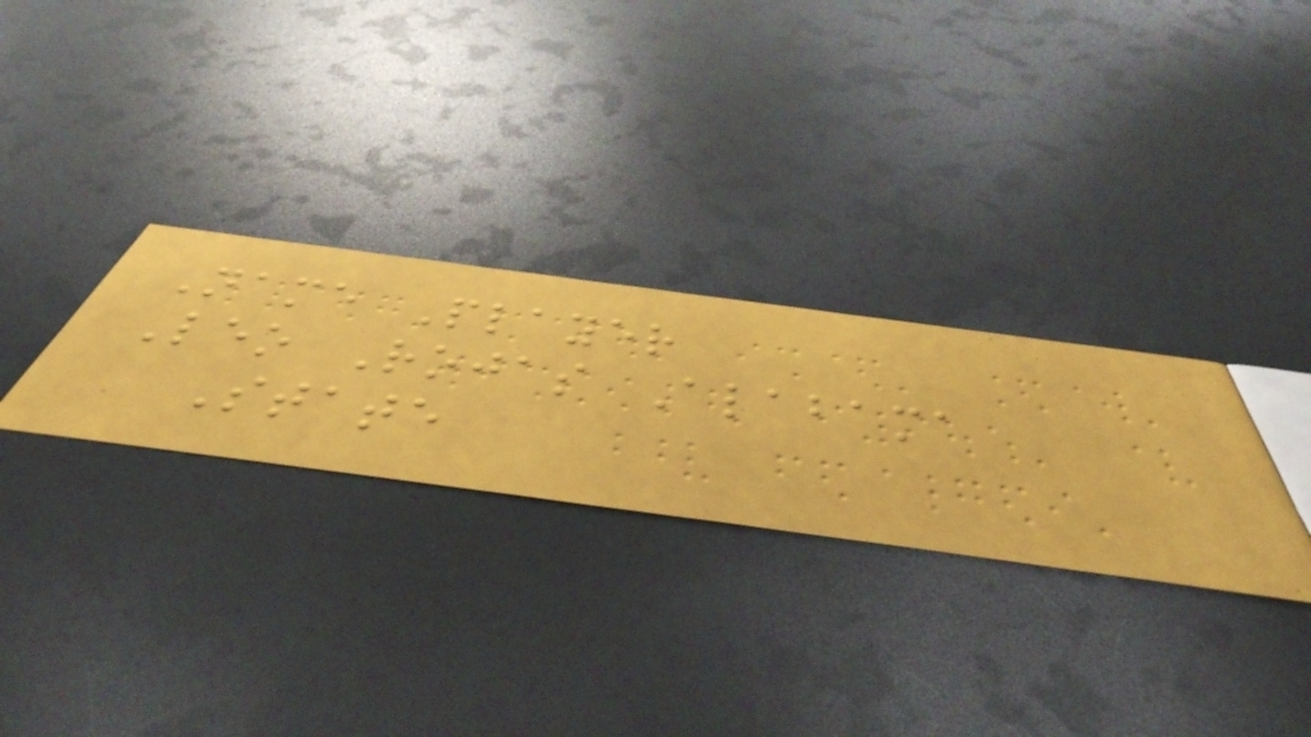Name Player
Leo Rojas Alabama
State
